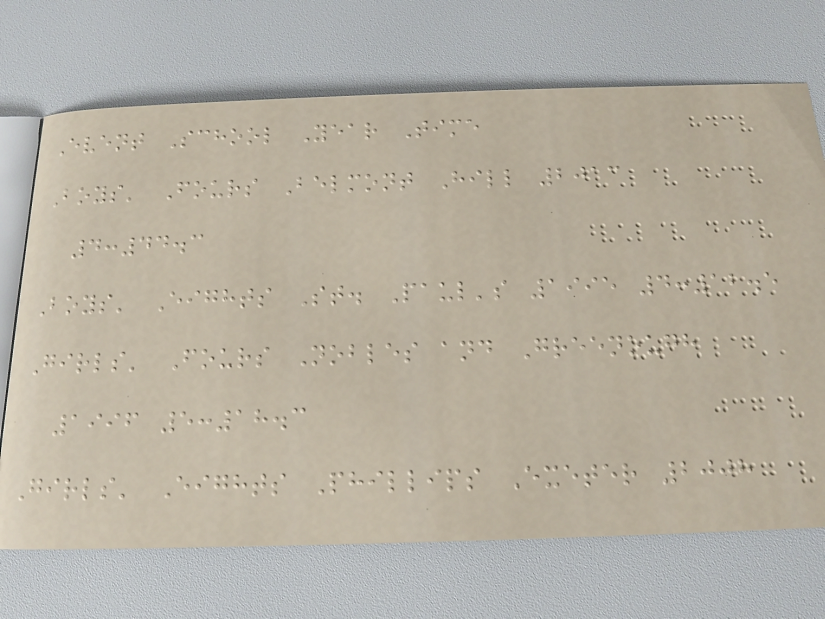Event School Year Time
Boys' Fours Belmont Hill 2013
4:44.3
Boys' Eights St. Paul's 1995 4:12.5
Girls' Fours Nobles and Greenough
1996 5:18.3
Girls' Eights Phillips Exeter 2008
